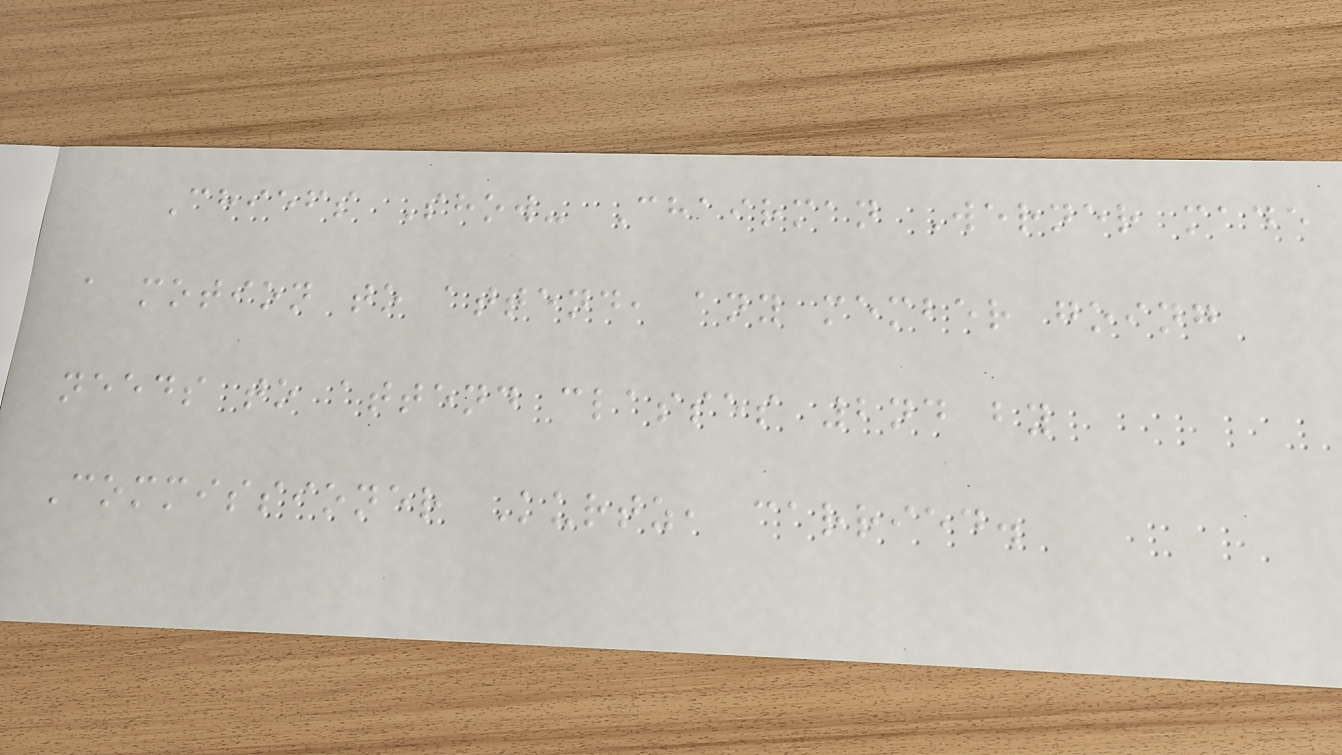Chiefs Show- Chairman Werner made
a motion to attend, any member going
needs to attend classes 2nd by
Commissioner Kurtz, carried.
